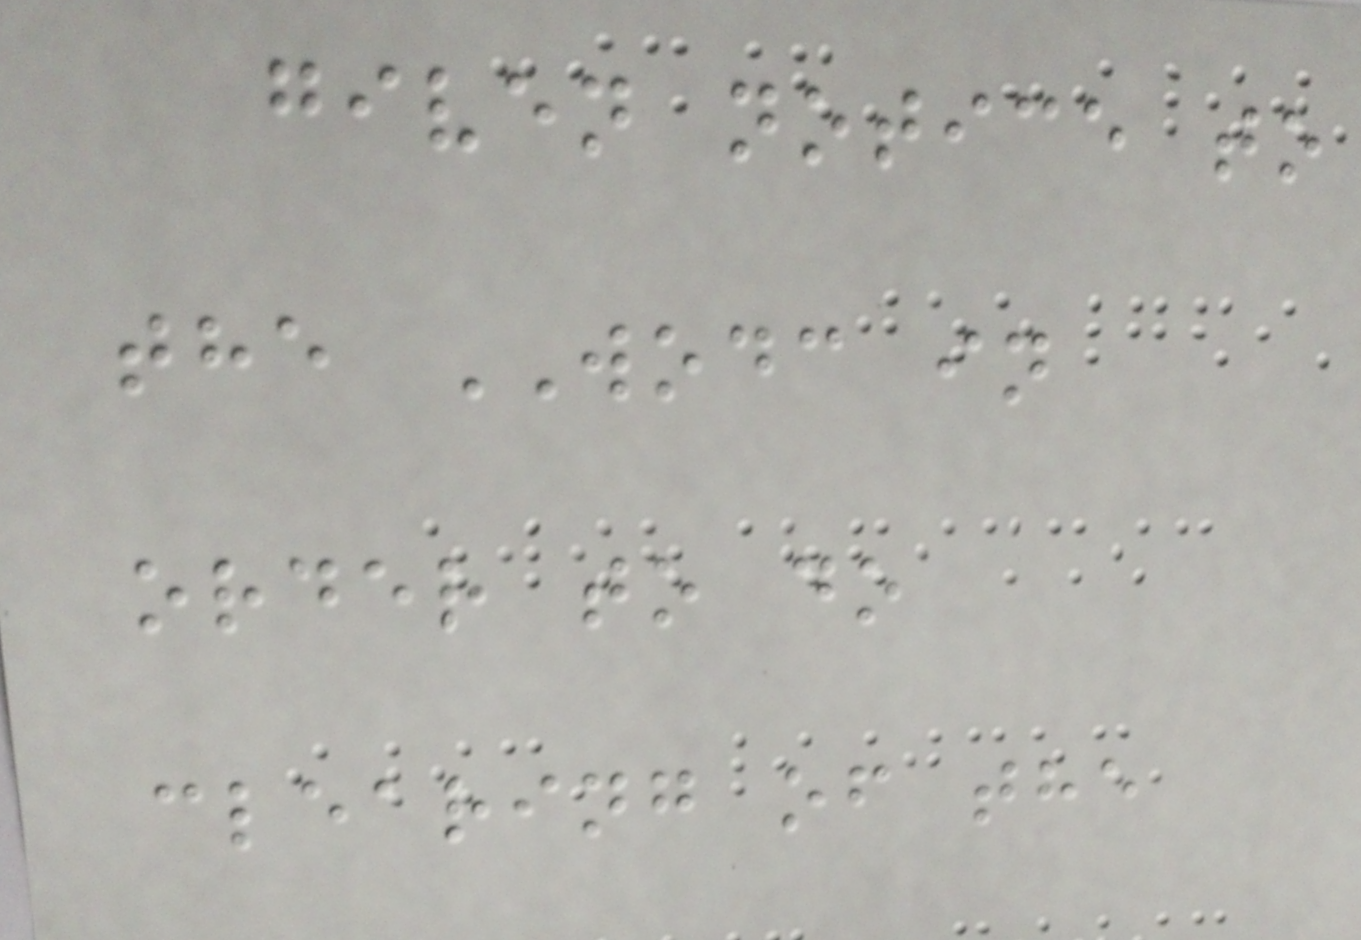given notice to
the WODC in
order to do
clearing of the
